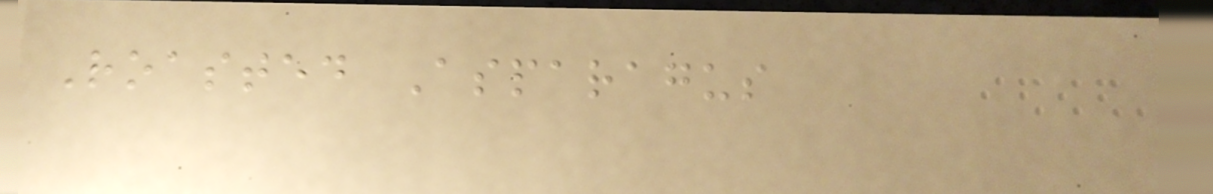Roasted Asparagus
